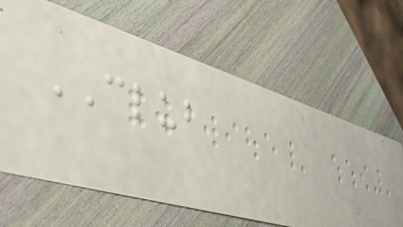CLUB
